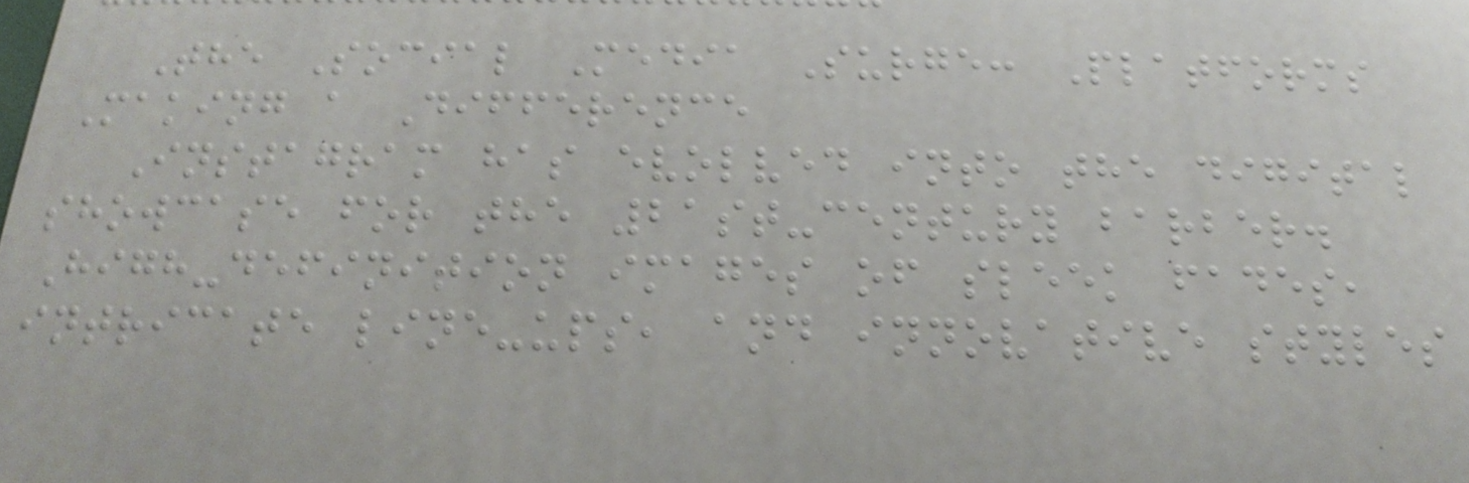The Social Media Surge: Platforms
Making a Difference
Instagram has evolved into the digital
showcase for the 21st-century barber.
High-definition images of sleek fades,
intricate line-ups, and innovative styles
